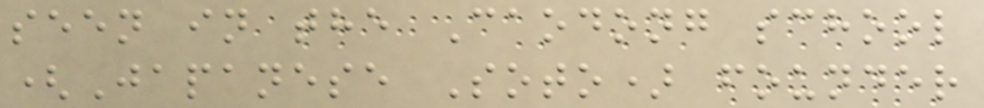seen in the Caodong school
(Japanese Soto) founder
